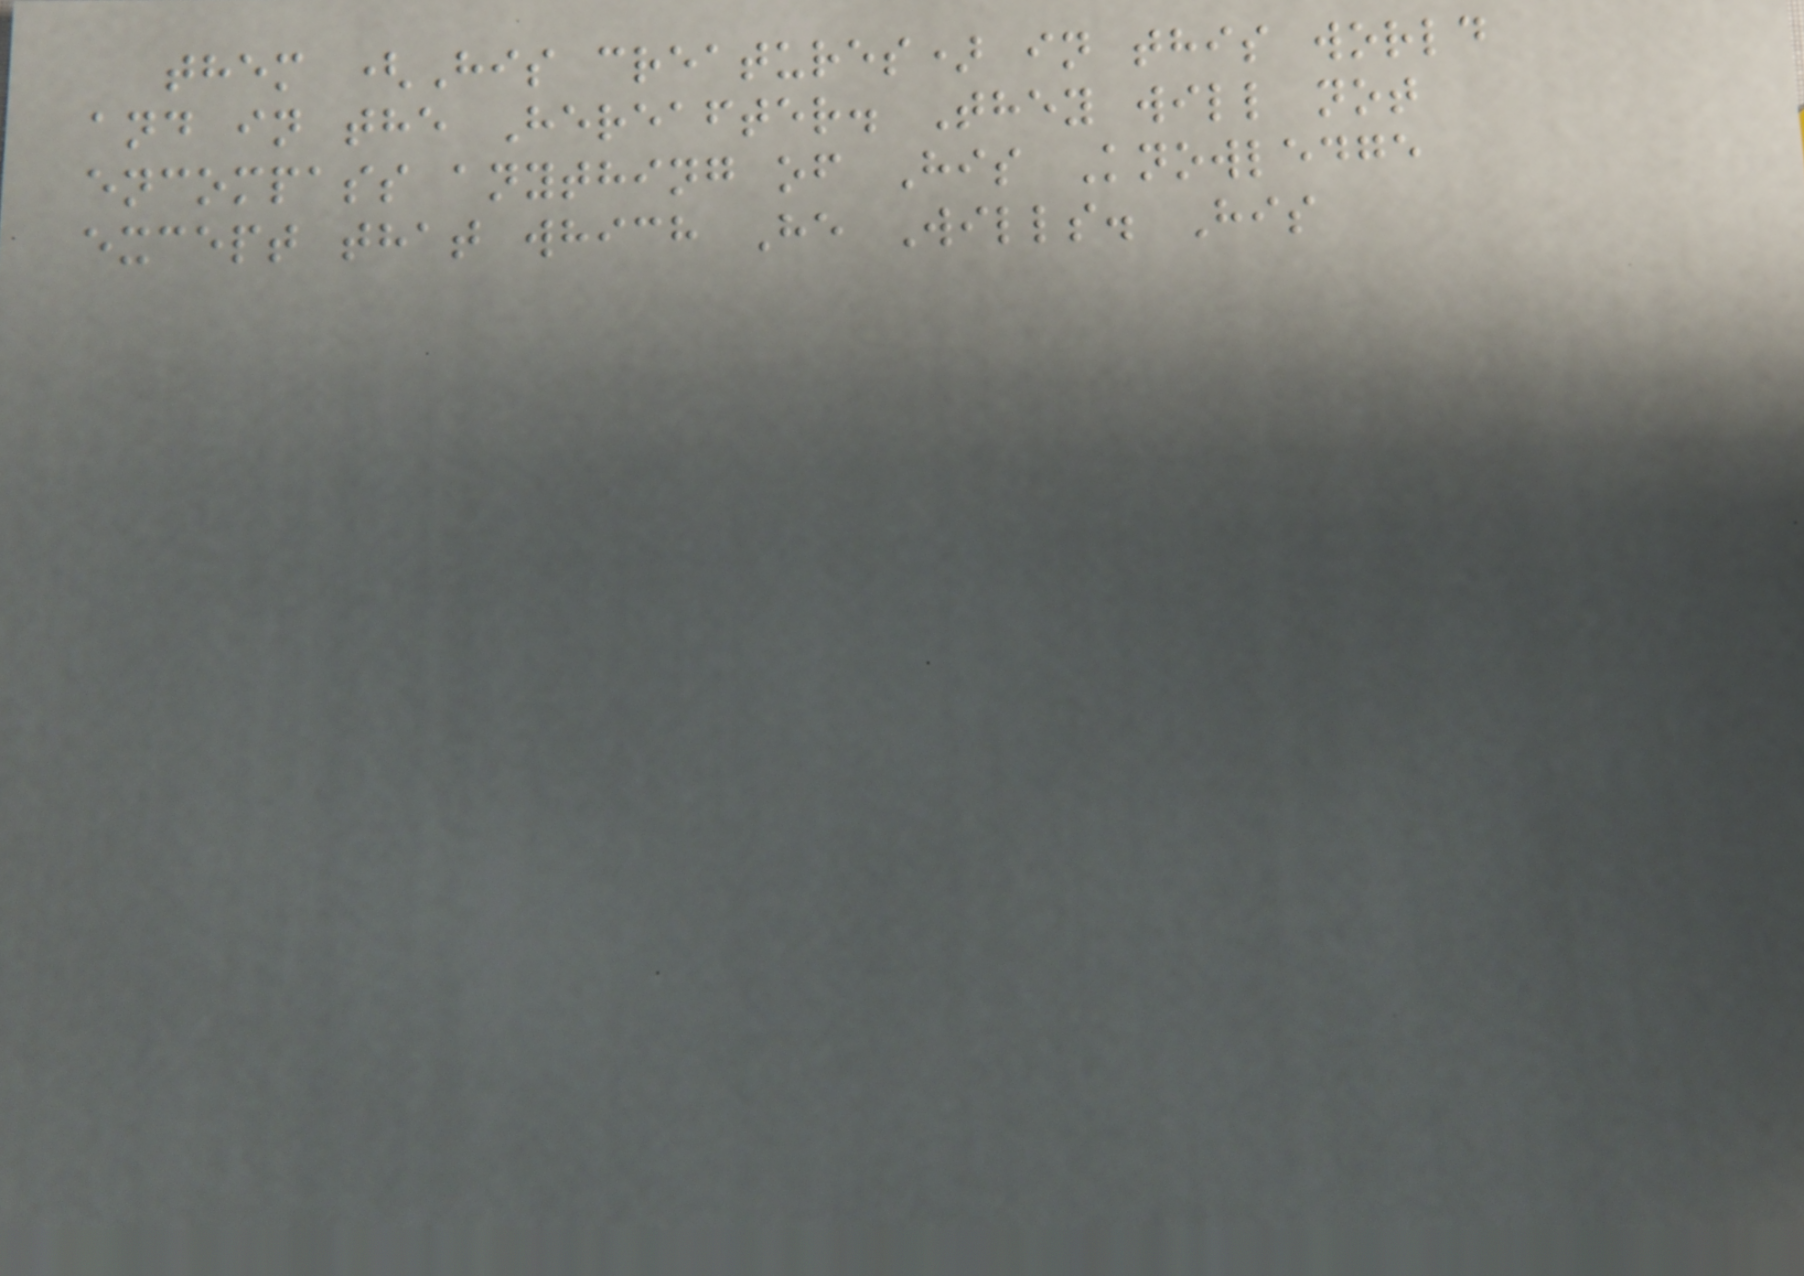them (His creatures) in this world
and in the Hereafter. They will not
encompass anything of His Knowledge
except that which He Wills. His
